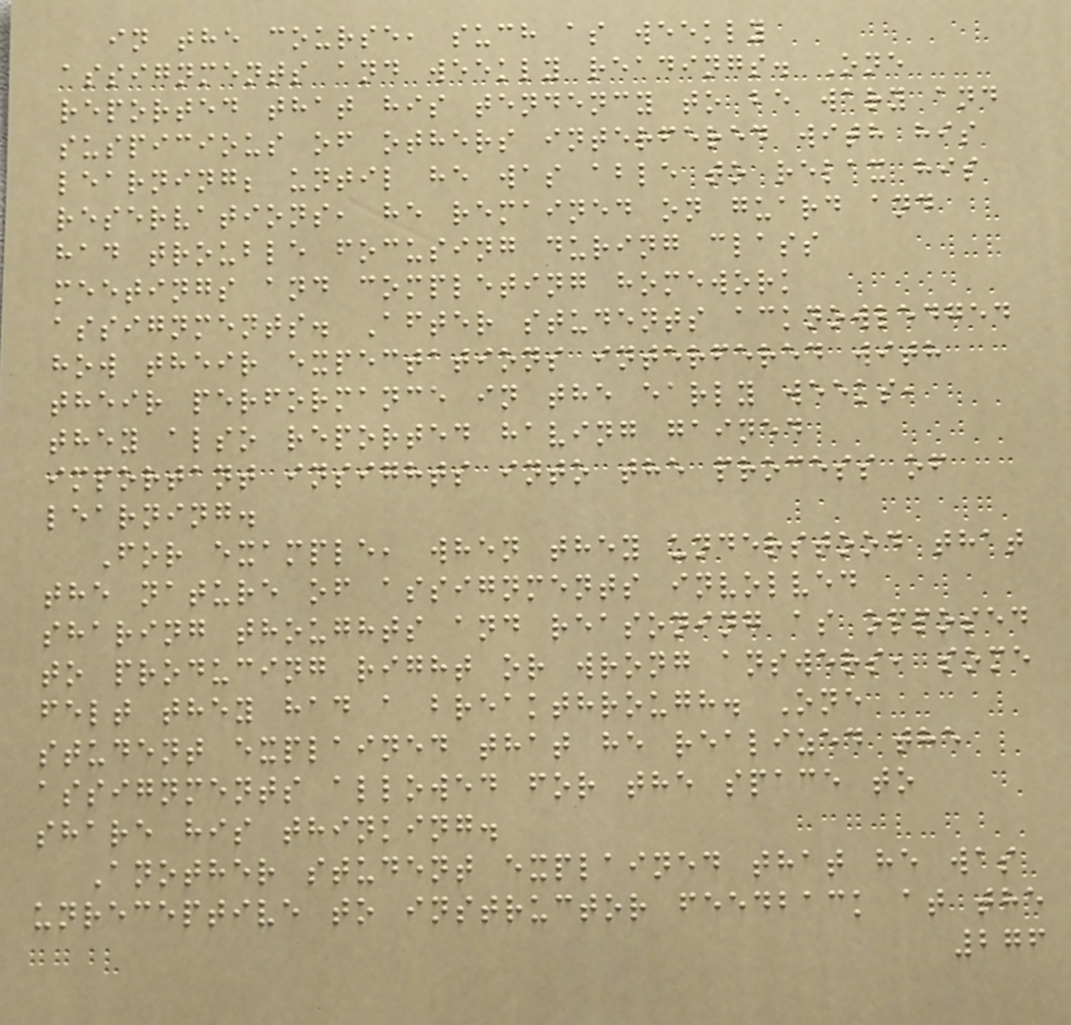in the course, such as weekly
assignments and weekly readings. One
reported that his tendency to be wary and
suspicious of others interfered with his
learning; until he was able to relax his
reservations, he remained on guard and
had trouble focusing during class
meetings and completing homework
assignments. After students acknowledged
how their expectations interfered with
their performance in the early weeks,
they also reported having gained
important insights into the process of
learning.
For example, when they understood that
the nature of assignments involved
sharing thoughts and reasoning as opposed
to producing right or wrong answers, some
felt they had a breakthrough. One
student explained that he realized the
assignments allowed for the space to
share his thinking.
Another student explained that he was
unreceptive to instructor feedback at the
276
